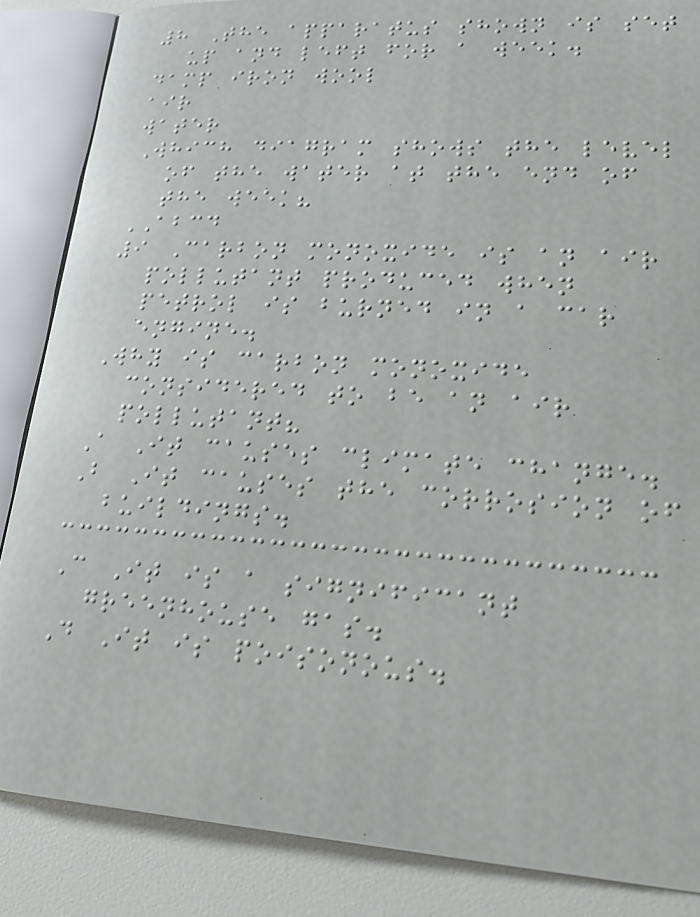8 The apparatus shown is set
up and left for a week.
damp iron wool
air
water
Which diagram shows the level
of the water at the end of
the week?
ABCD
9 Carbon monoxide is an air
pollutant produced when
petrol is burned in a car
engine.
Why is carbon monoxide
considered to be an air
pollutant?
A It causes climate change.
B It causes the corrosion of
buildings.
C It is a significant
greenhouse gas.
D It is poisonous.
